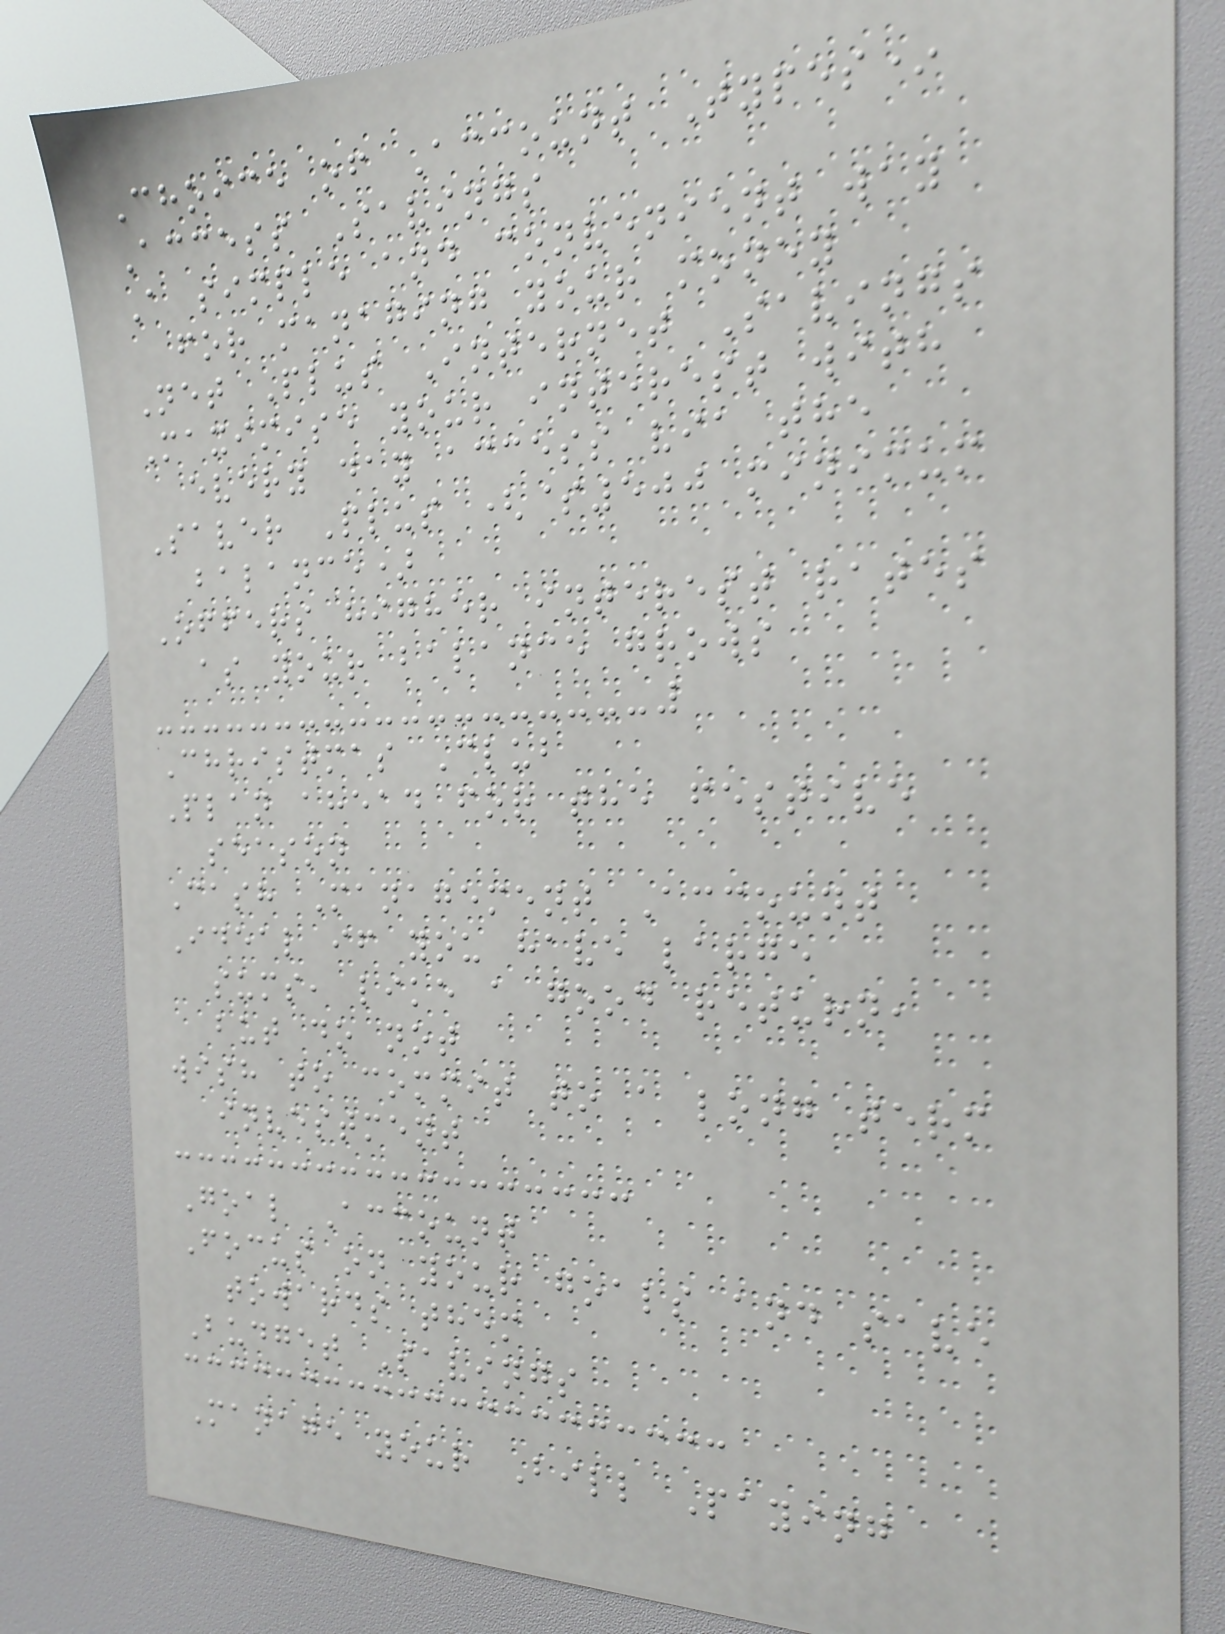Choice of Account Types*
Access Savings
A simple and convenient way
for managing your money
Net Plus Internet Savings
Maximise your interest with
every day access via the
Saver Plus ($500 minimum
balance)
Offers higher interest rates
as your balance grows
Christmas Club
Plan ahead for the festive
season
Cash Management Account
Ideal if you have large
sums, like a good return,
but do not
wish to commit to a long term
investment
Goal Account
Focus on your goals and save
towards them
Budget Savings
Manage your Bill Paying
